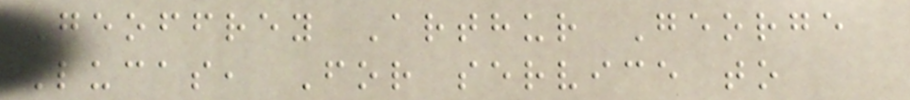Geoffrey Arthur George
Lucas, For service to
